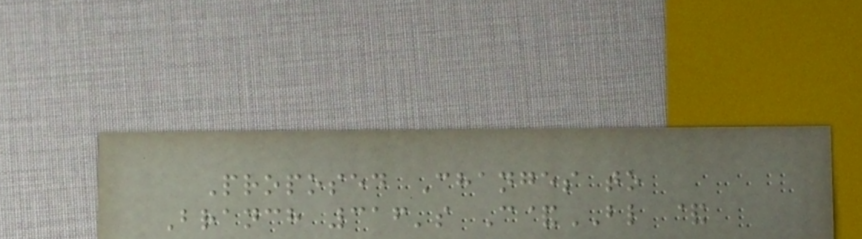Proposed Changes to
Branch 316's C&BL &
